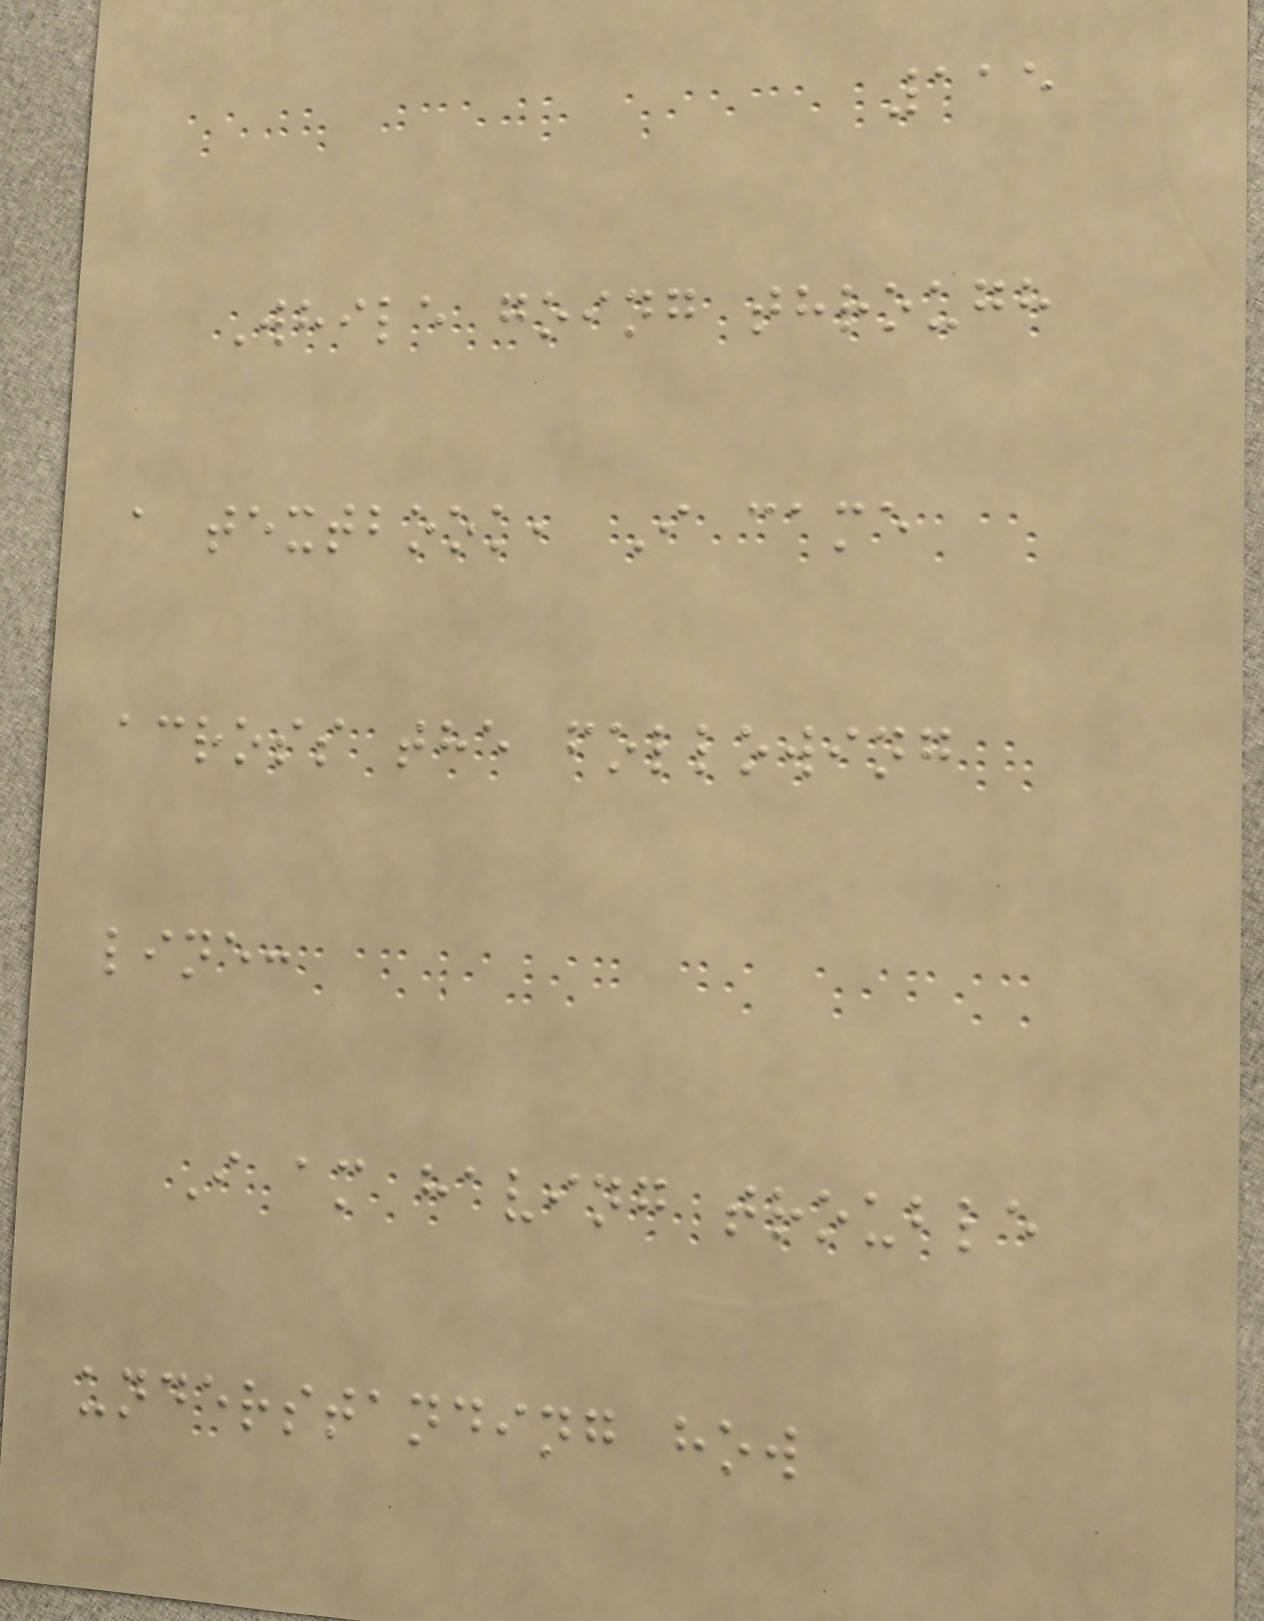115
While going through
a textbook, I came
across the following
line:
I am having trouble
understanding how
